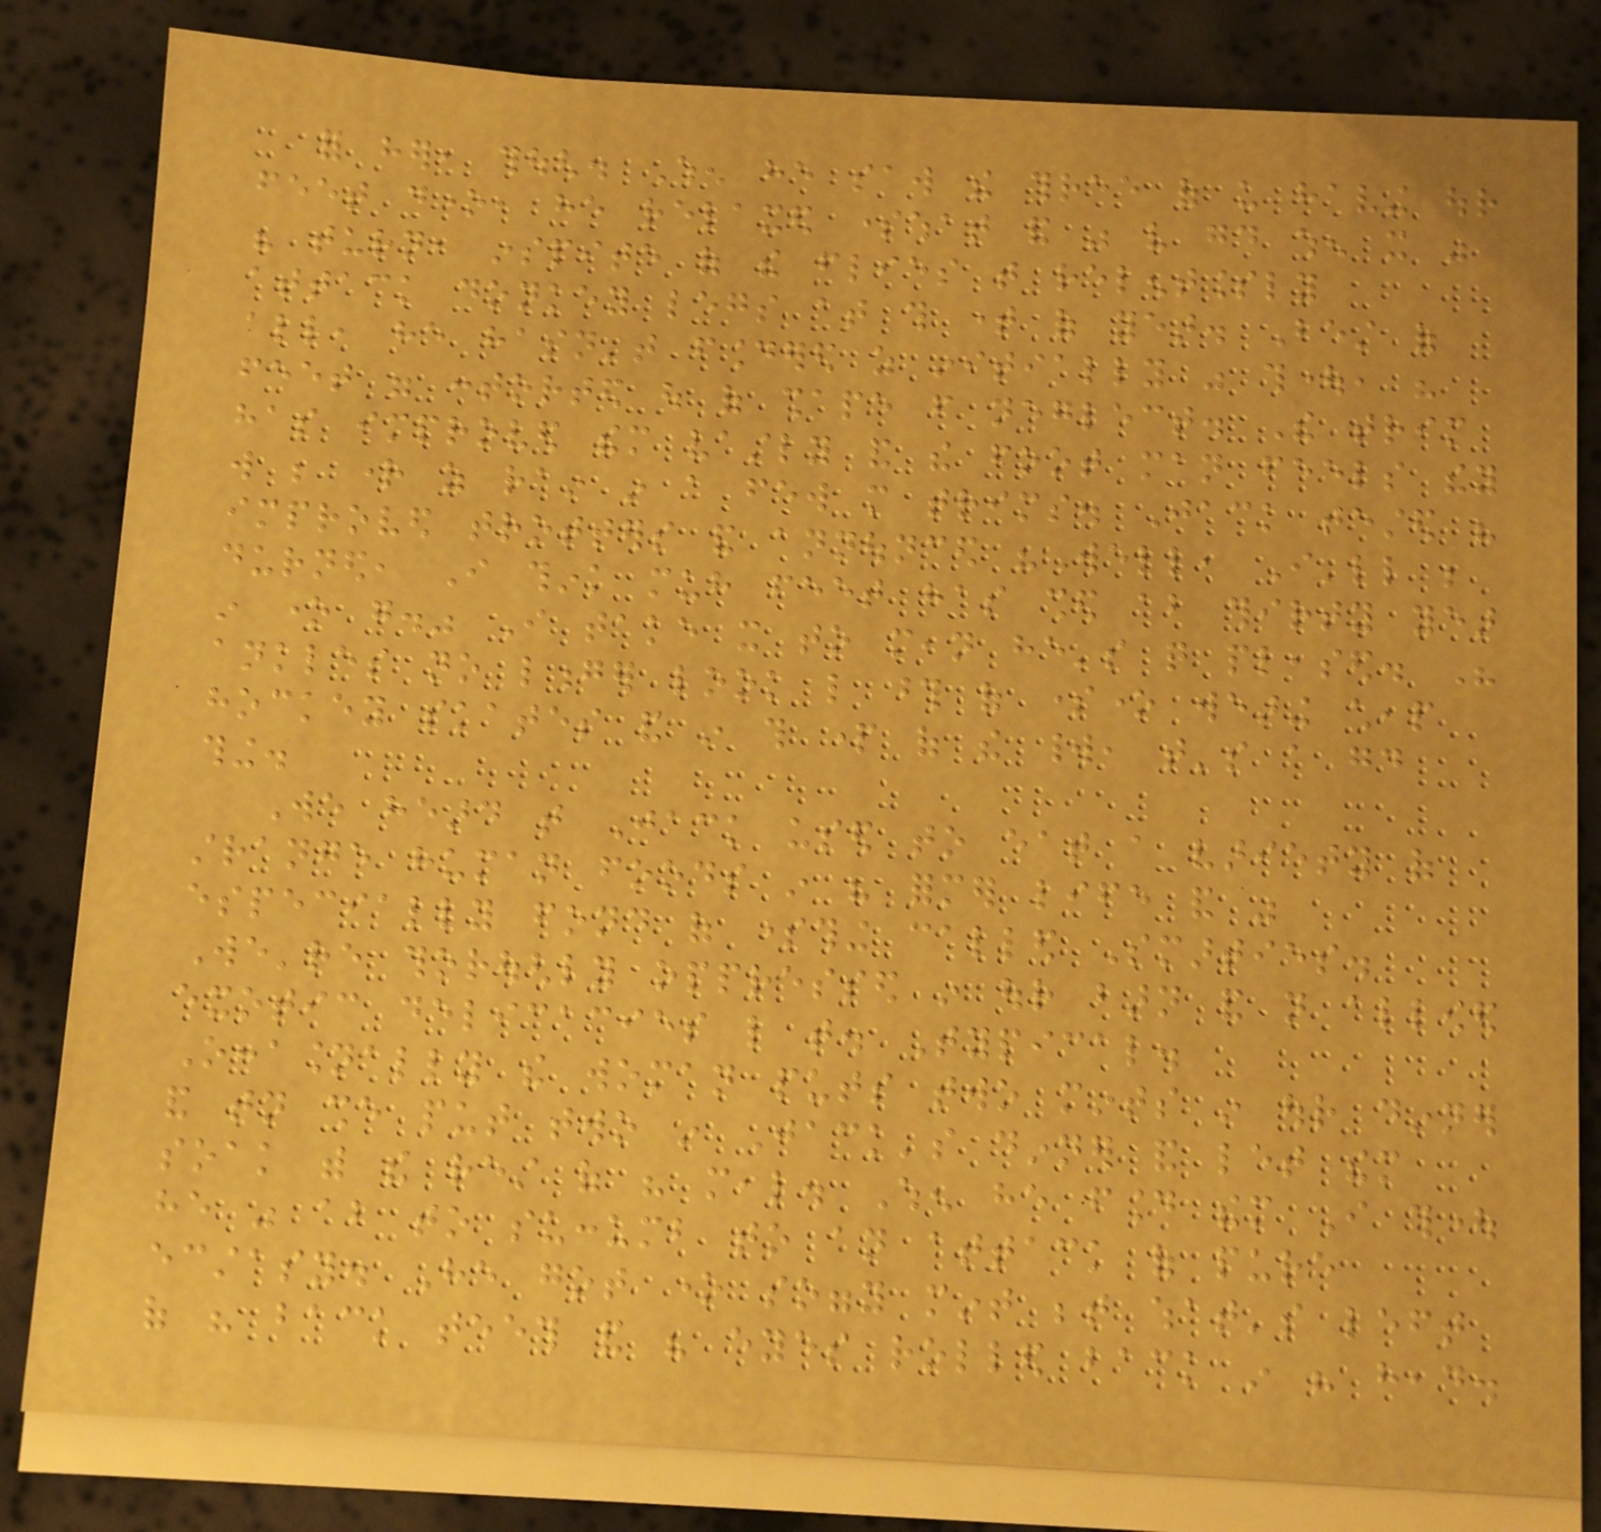for her, though. When he saw the three of us having our
feet done, he relaxed somewhat and was very good when it was
his turn, inspite of the flies that relentlessly
attack donkey legs at this time of year. Best of
all, he hasn't foundered as initially was thought, his
feet were contorted out of shape from neglect. The trim
has improved them vastly and the foot man feels they
will be right as rain in a few more trims. Jack tested his
improved trotters and announced "Well, I'll be
durned, I think muh feet has shed about thirty year
in one go." I take it to mean he's quite pleased. His
ankles no longer look like those of someone wearing cheap
hockey skates and in this part of the world, that's a good
thing.
We heard that Jack used to eat a variety of
strange human foods in his former life and was
especially fond of something called Smarties.
We're thoroughly oppressed in our barn and not allowed
exotic delicacies like that. Typical.
Occasionally the woman puts two mints in our dinner
and tonight she put two in Jack's dinner and let them
soak with the rest of his meal. When he found them I thought
he was about to succumb to an attack of pure
ecstasy. He got one soggy mint between what's left
of his back teeth and his eyes rolled back in his head.
